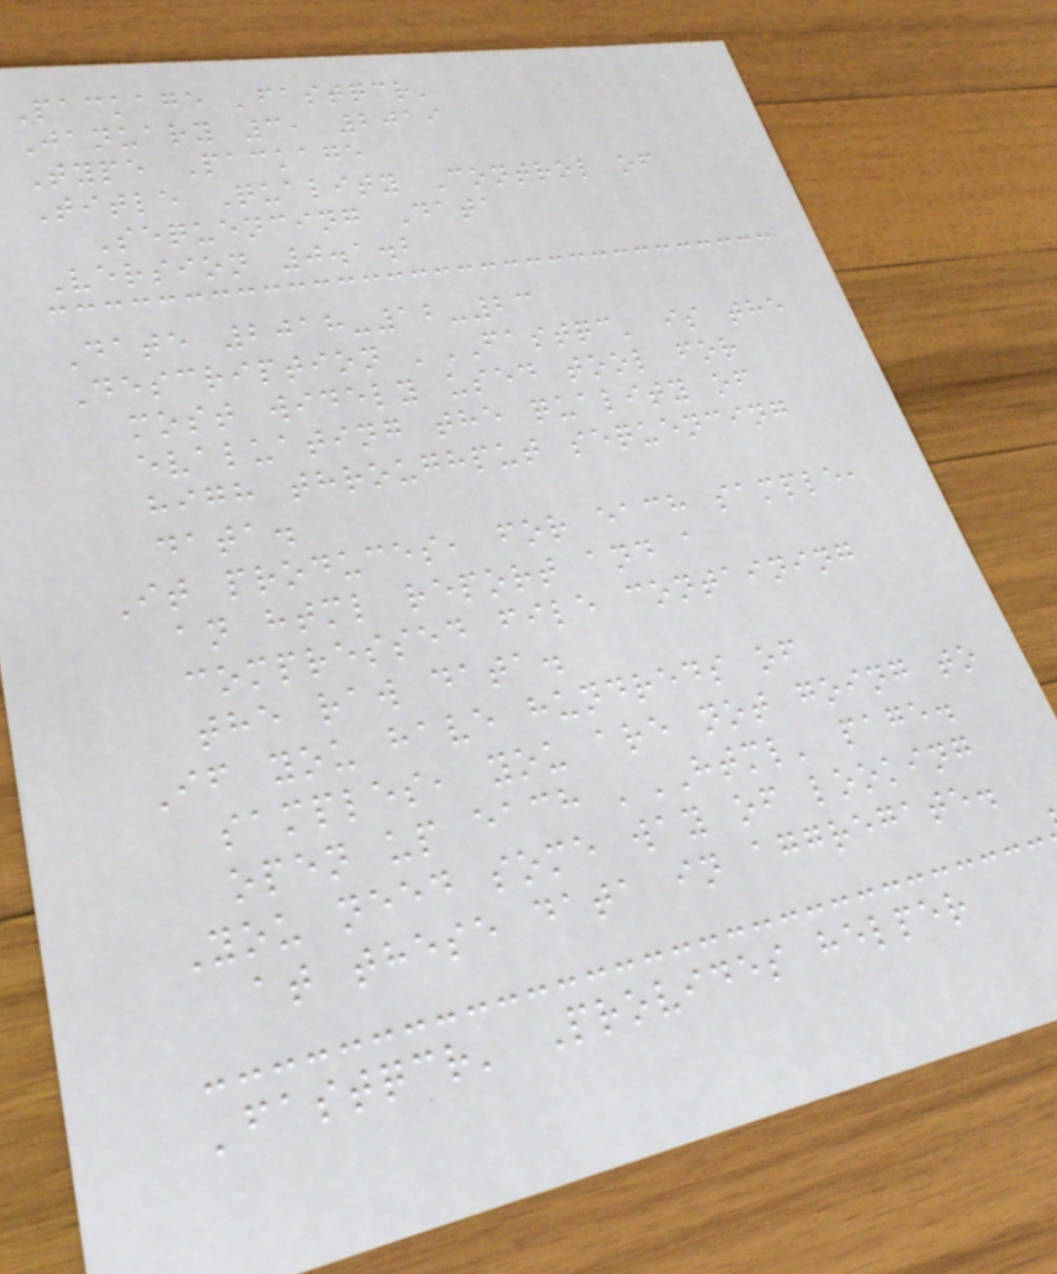Package 'fastqcr'
January 3, 2019
Type Package
Title Quality Control of
Sequencing Data
Version 0.1.2
Date 2018-12-23
Description 'FASTQC' is the
most widely used tool for
evaluating the quality of
high throughput sequencing
data.
It produces, for each sample,
an html report and a
compressed file containing
the raw data.
If you have hundreds of
samples, you are not going to
open up each 'HTML' page.
You need some way of looking
at these data in aggregate.
'fastqcr' Provides helper
